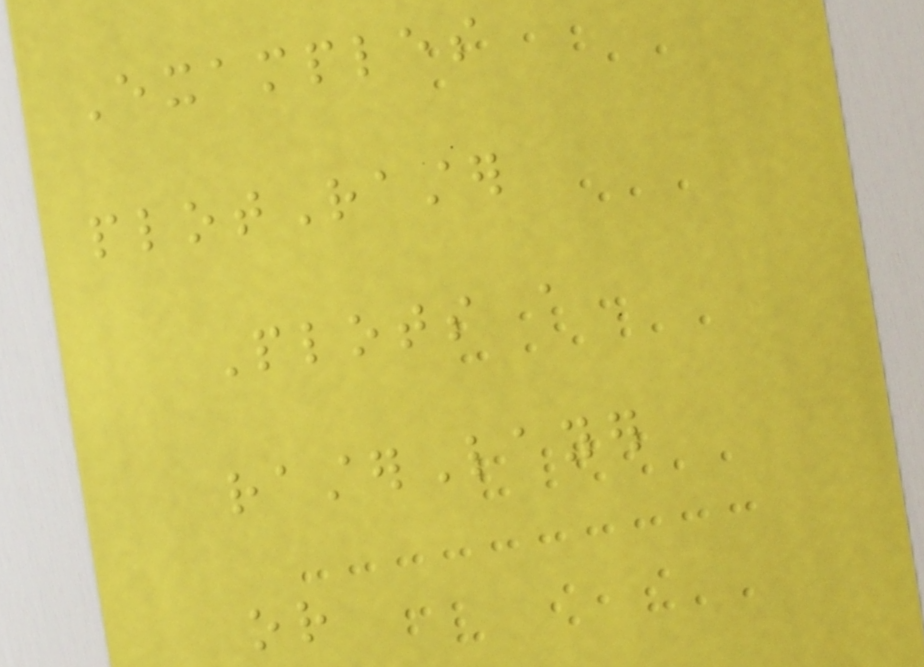Examples
plotRaster
Plots a
rasterLayer
or
